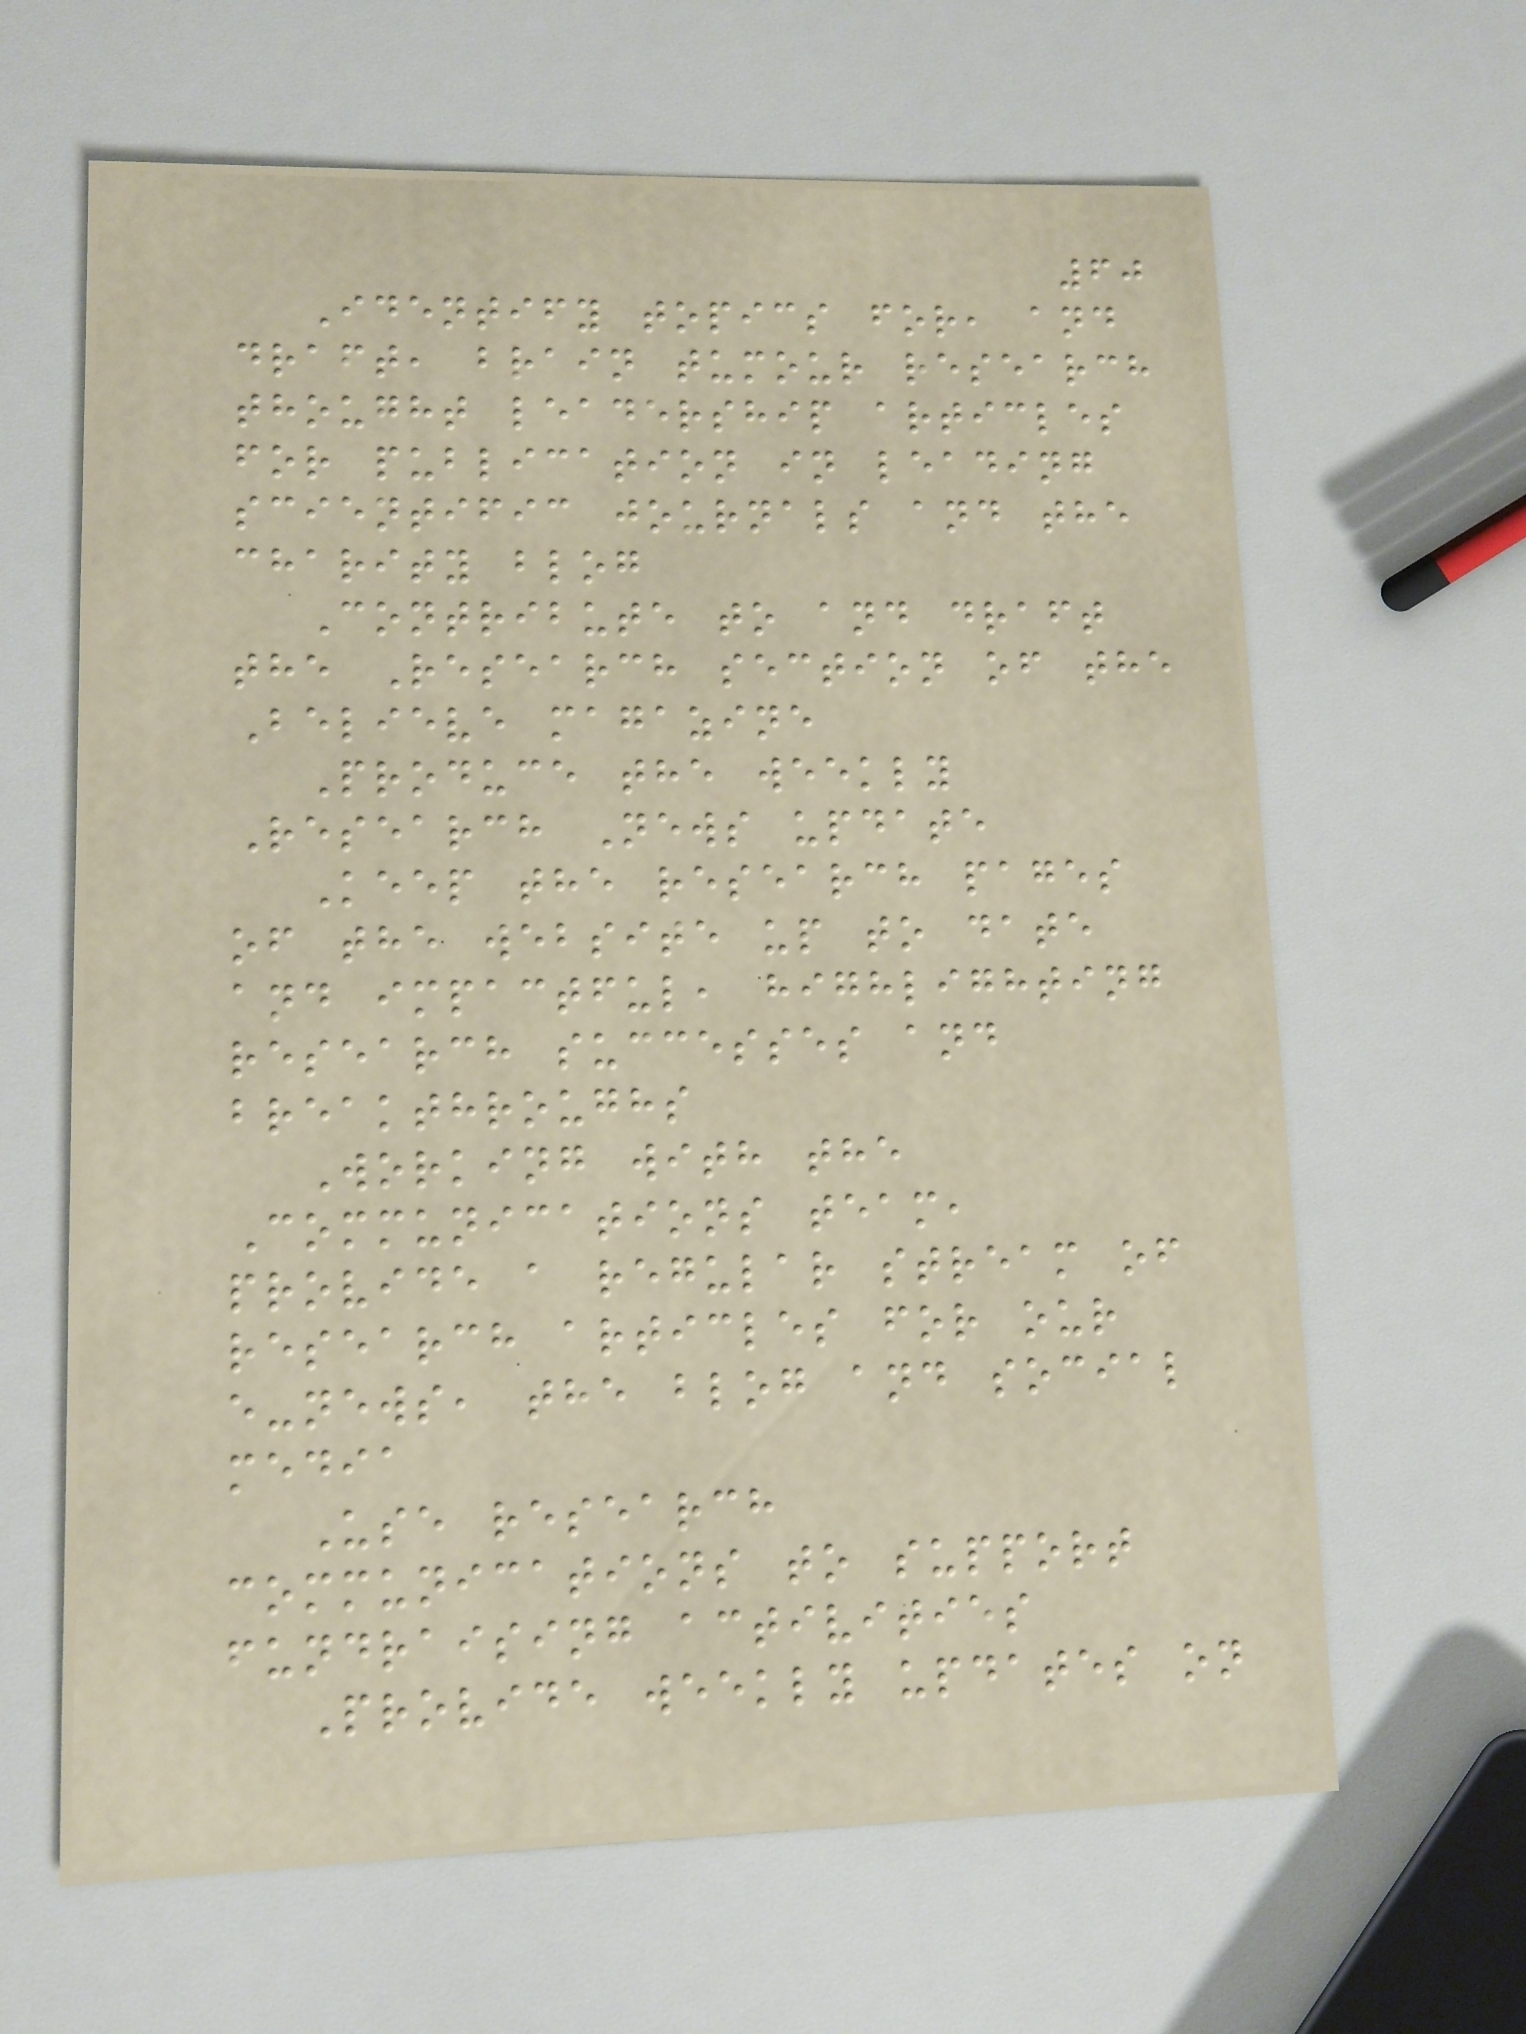60
Identify topics for, and
draft, brain tumour research
thought leadership articles
for publication in leading
scientific journals and the
charity blog
Contribute to and draft
the Research section of the
Believe magazine
Produce the weekly
Research News update
Keep the research pages
of the website up to date
and impactful, highlighting
research successes and
breakthroughs
Working with the
Communications team,
provide a regular stream of
research articles for our
e-news, the blog and social
media
Use research
communications to support
fundraising activities
Provide weekly updates on
